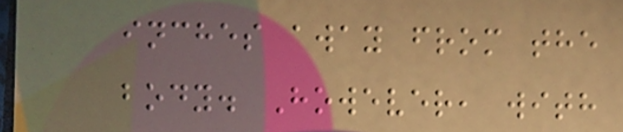inches away from the
body. However, with
